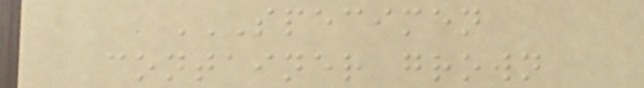SPECIMEN
CONTAINER GROWN
